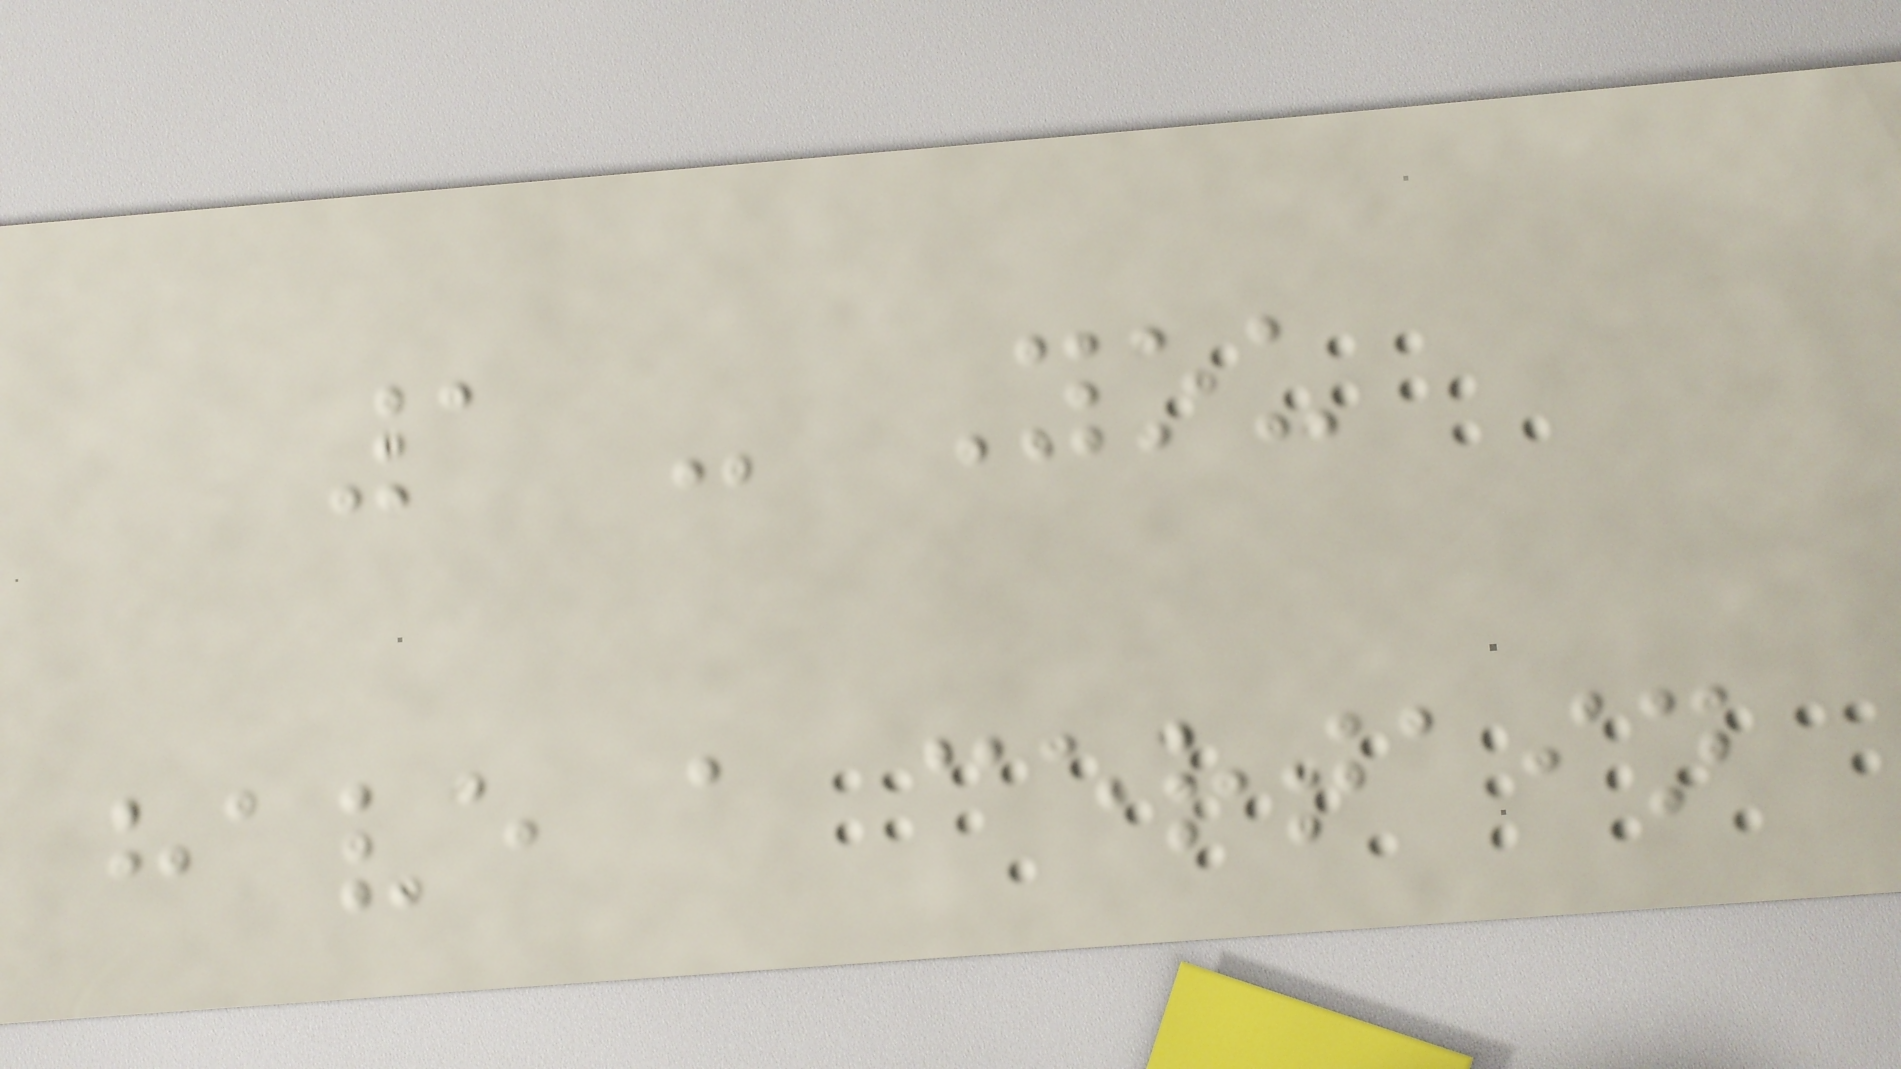1 - You
have a certain
